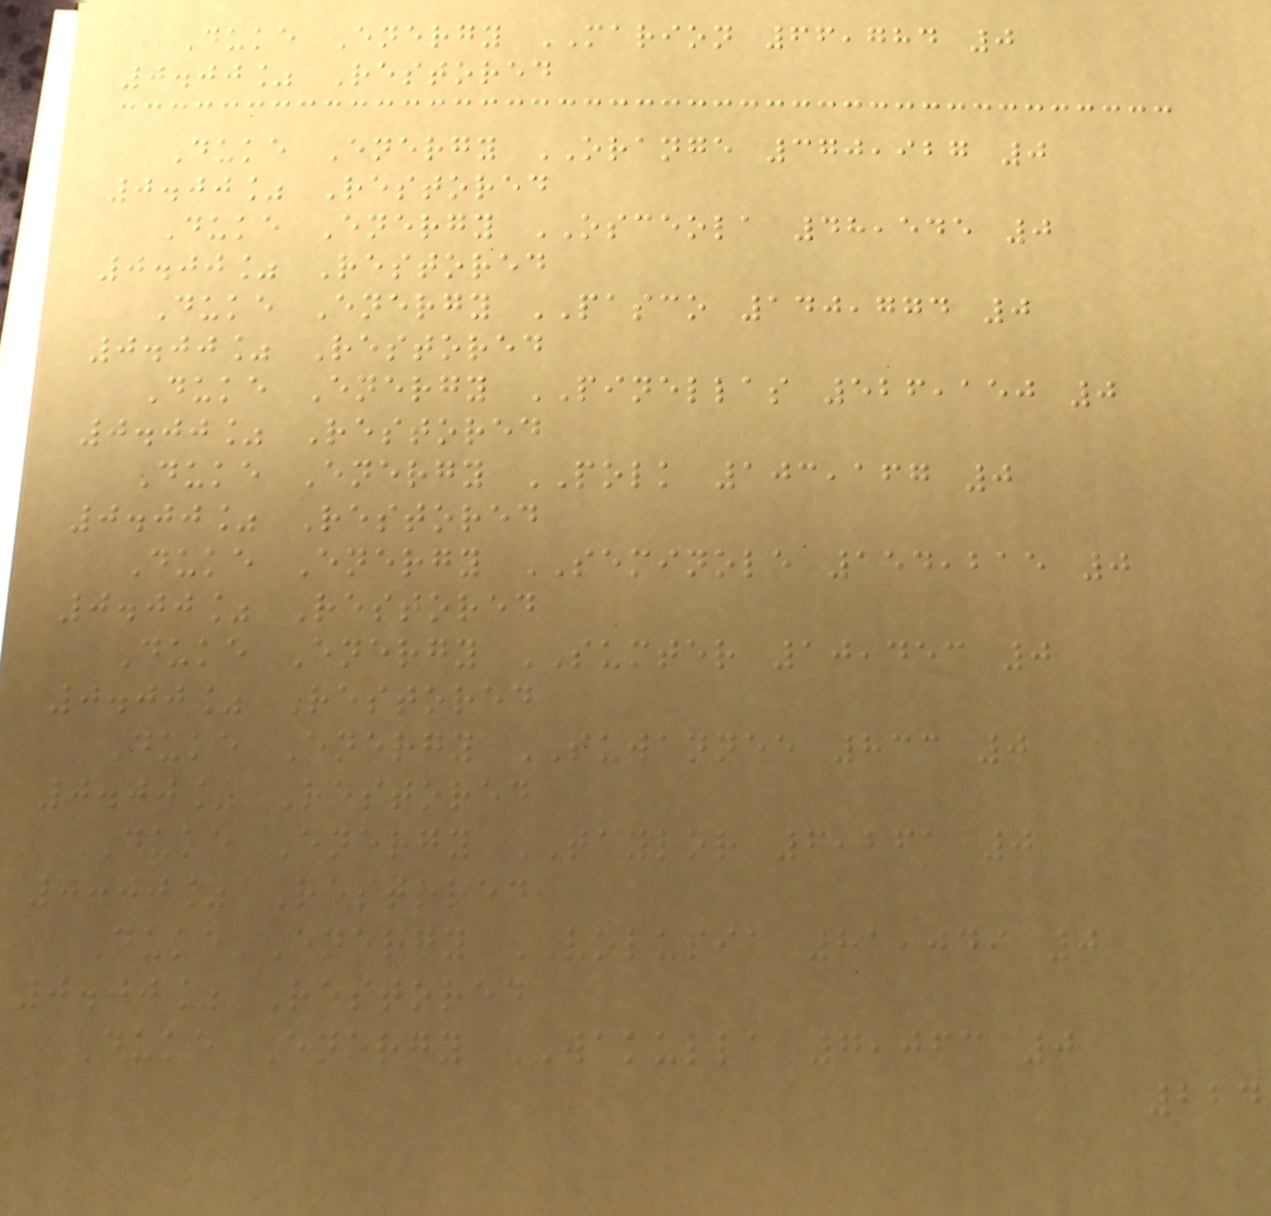Duke Energy MARION 66,784 0
0.00% Restored
Duke Energy ORANGE 370,927 0
0.00% Restored
Duke Energy OSCEOLA 48,545 0
0.00% Restored
Duke Energy PASCO 140,774 0
0.00% Restored
Duke Energy PINELLAS 526,150 0
0.00% Restored
Duke Energy POLK 103,167 0
0.00% Restored
Duke Energy SEMINOLE 154,215 0
0.00% Restored
Duke Energy SUMTER 10,453 0
0.00% Restored
Duke Energy SUWANNEE 833 0
0.00% Restored
Duke Energy TAYLOR 6,261 0
0.00% Restored
Duke Energy VOLUSIA 81,049 0
0.00% Restored
Duke Energy WAKULLA 7,063 0
224
